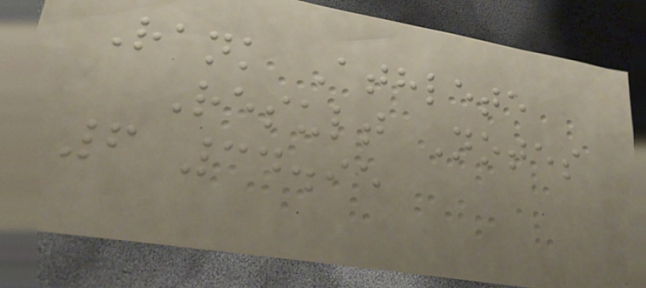Rank Athlete
Result Notes
6 34.95
